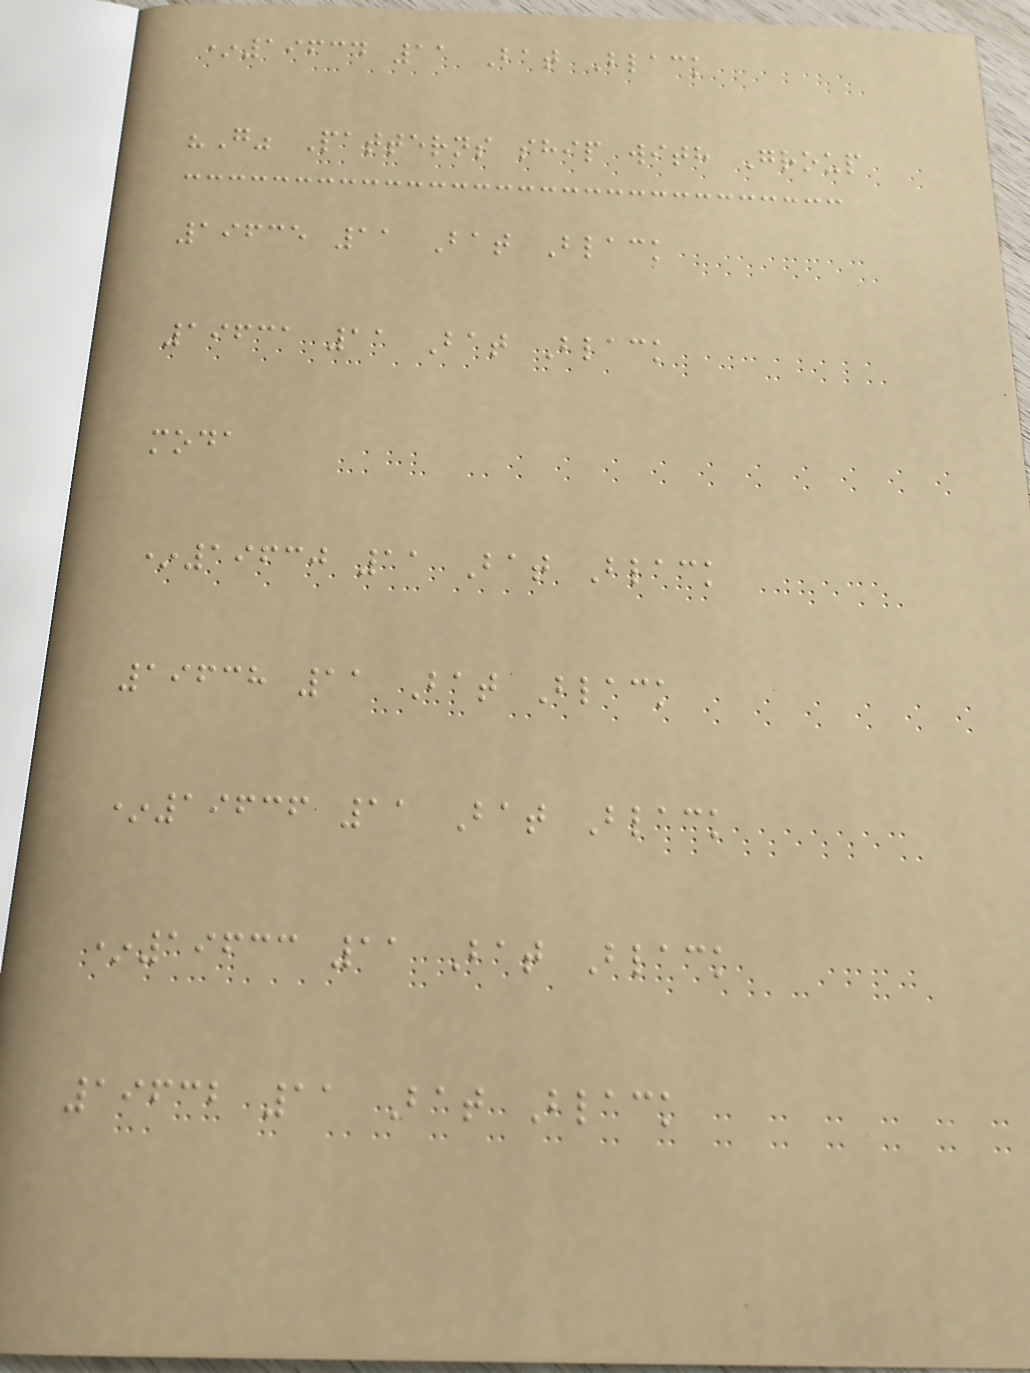*19634 11 Bat Black
"G" Patterns ship with Group
19635 11 Bat Black
19631 11 Bat Black
moda
*19630 11 Bat Black
19638 11 Bat Black
*19636 11 Bat Black
*19633 11 Bat Black
19632 11 Bat Black
